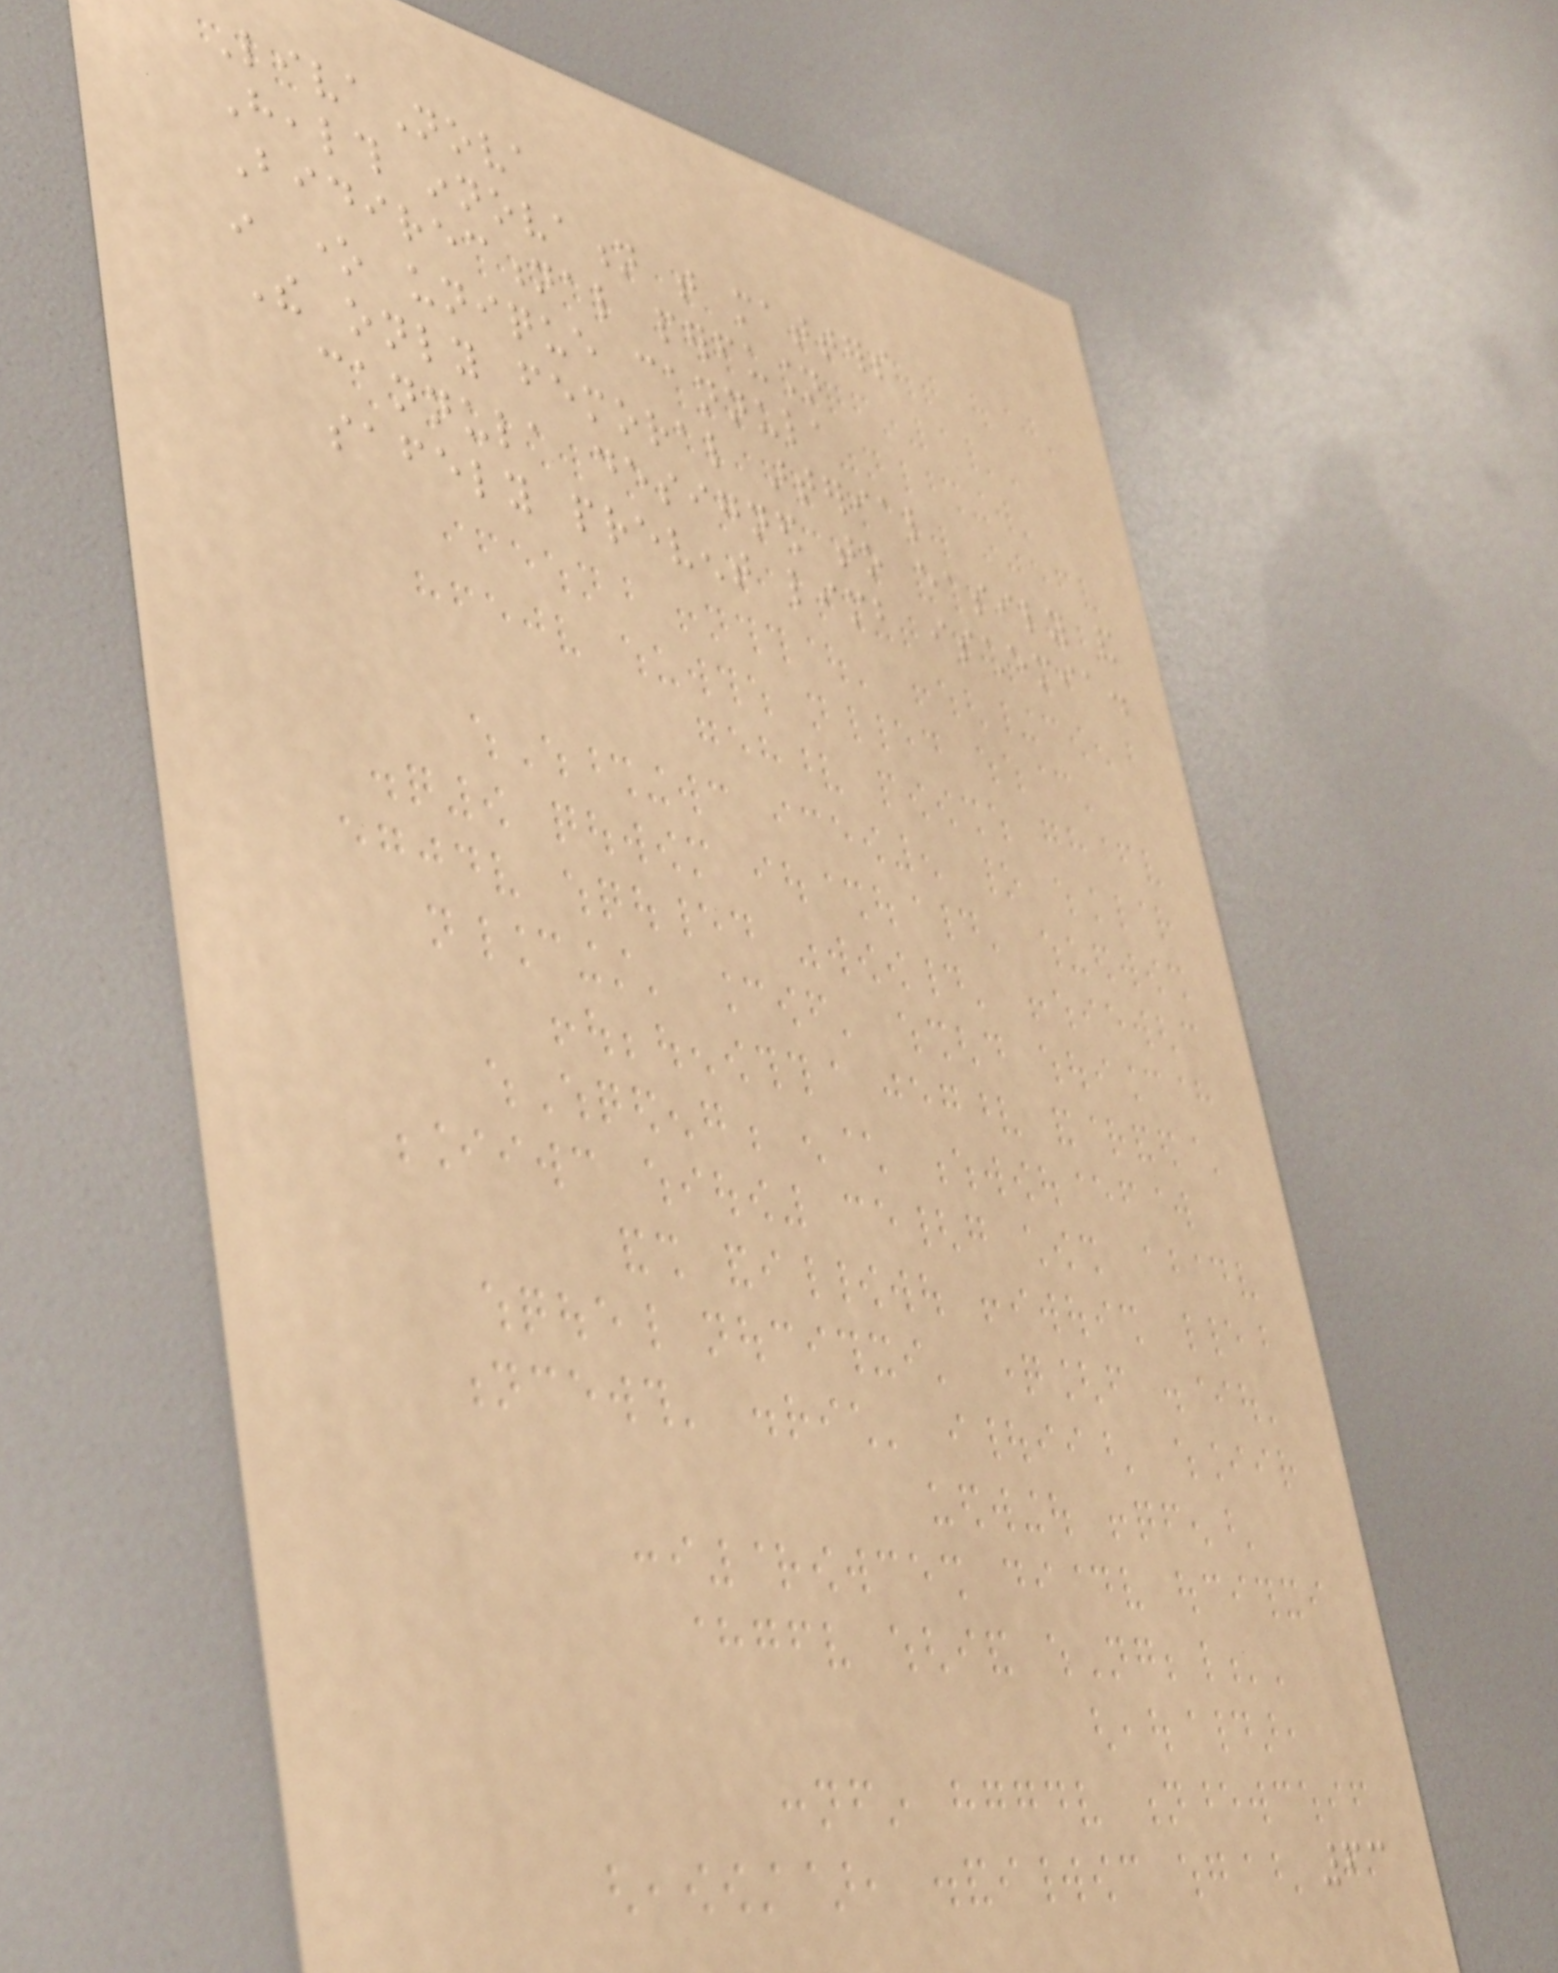LivaNova
Health innovation that matters
Bidirectional perfusion
in one unique cannula
The only femoral arterial
cannula designed to easily and
safely prevent limb ischemia.
63
